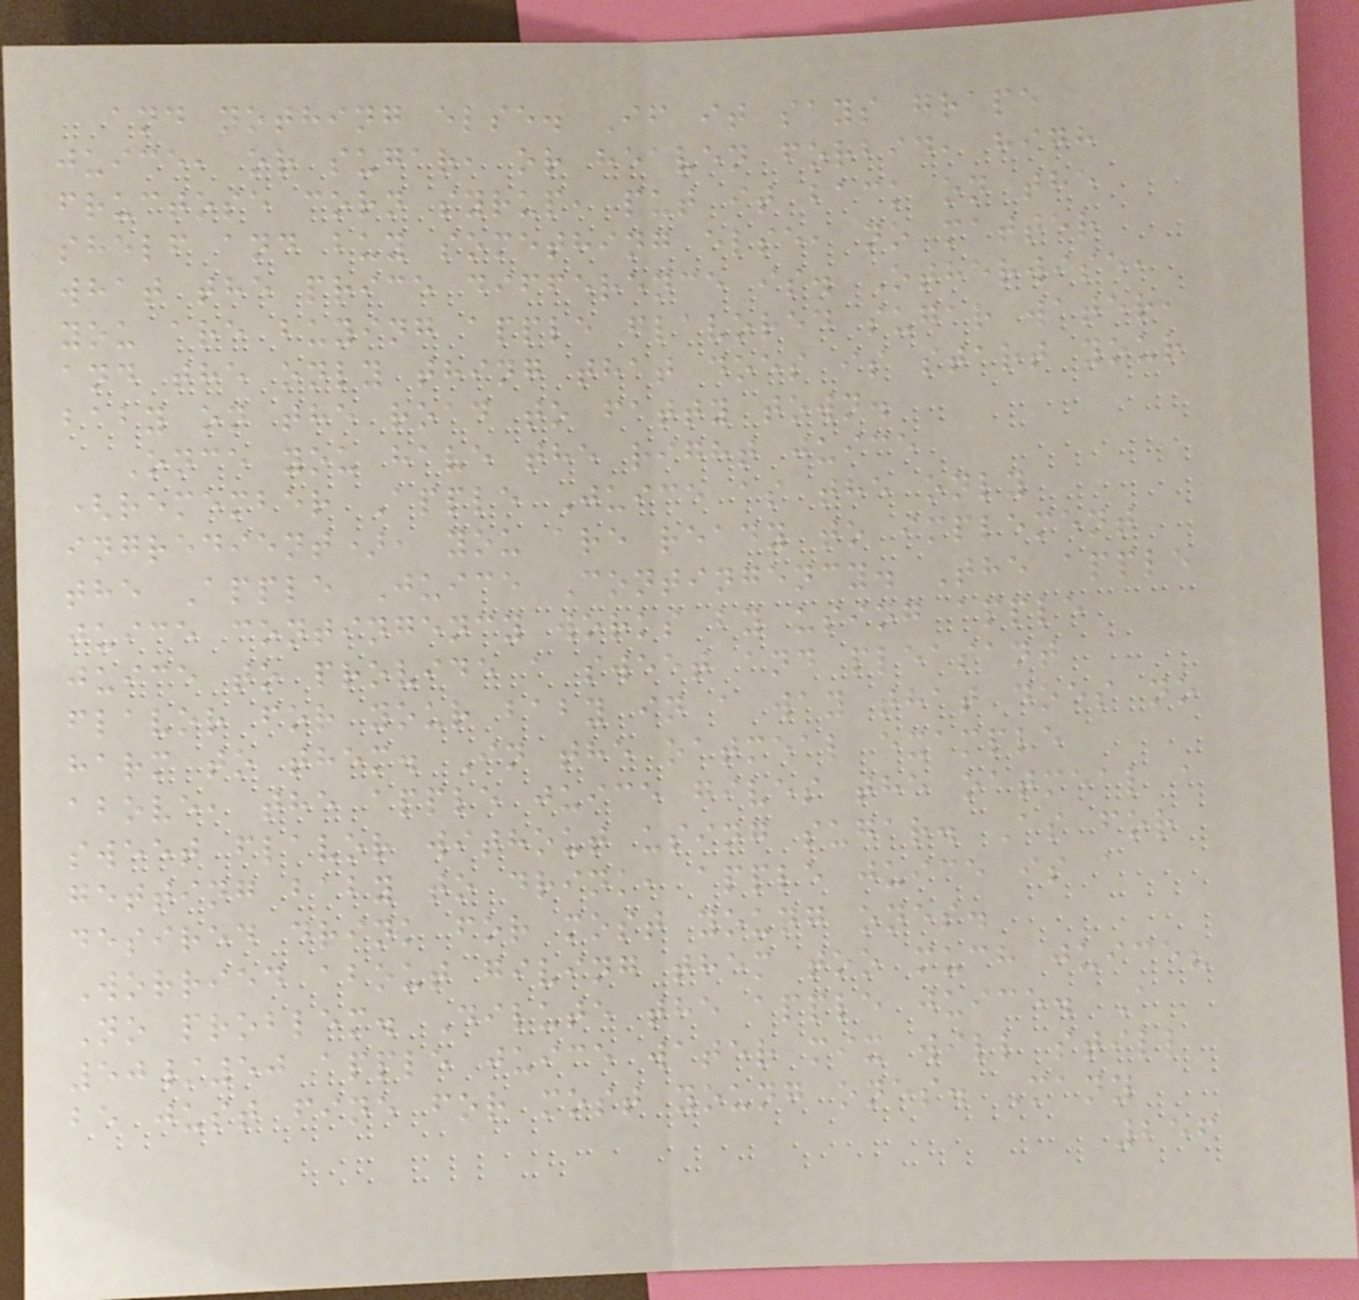and nothing else. If it says grape
juice, or sugar, or heaven forbid, high
fructose corn syrup, put it back on the
shelf and buy something else, no matter
what the price difference is. Otherwise,
you are buying apple flavored sugar water,
and the only thing that does is start your
baby on the road to fatty town.
Once you have the right juice
(remember Apple Juice as the only
ingredient), you are ready to implement
the Apple Juice Contingency. The apple
juice contingency works by using apple
juice to provide a sweet and pleasant
flavor for your baby in a way that does no
harm to them. In the oatmeal example
above, the apple juice gives the oatmeal a
sweet flavor without using sugar. As for
getting baby to drink, apple juice is a
desired drink for most young ones.
Worried about giving them too much juice?
No problem. Dilute the apple juice. A
50/50 apple juice water mix will still
be just fine for most young ones. Many
256
